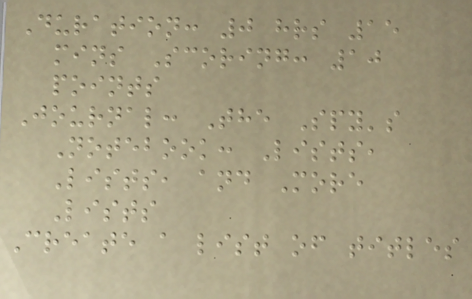Duration: 0 hrs 15
mins Scoring: 10
points
Journal: The Spy's
Notebook: Lists,
Lists, and More
Lists
Create a list of titles
